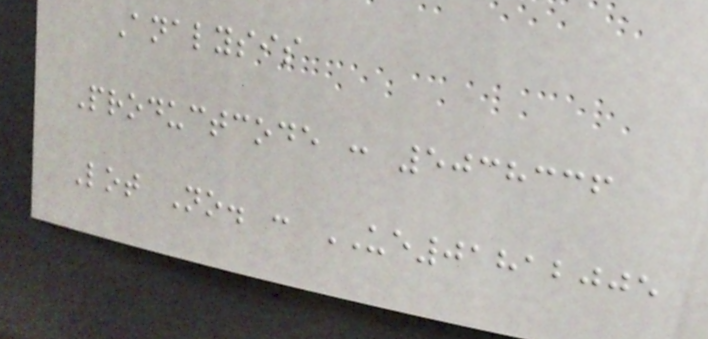Analysis
Productcode : 5038336
Lot No. : UE01812005
